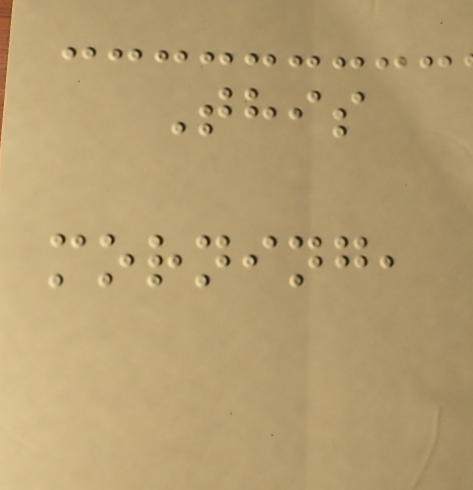This
morning,
